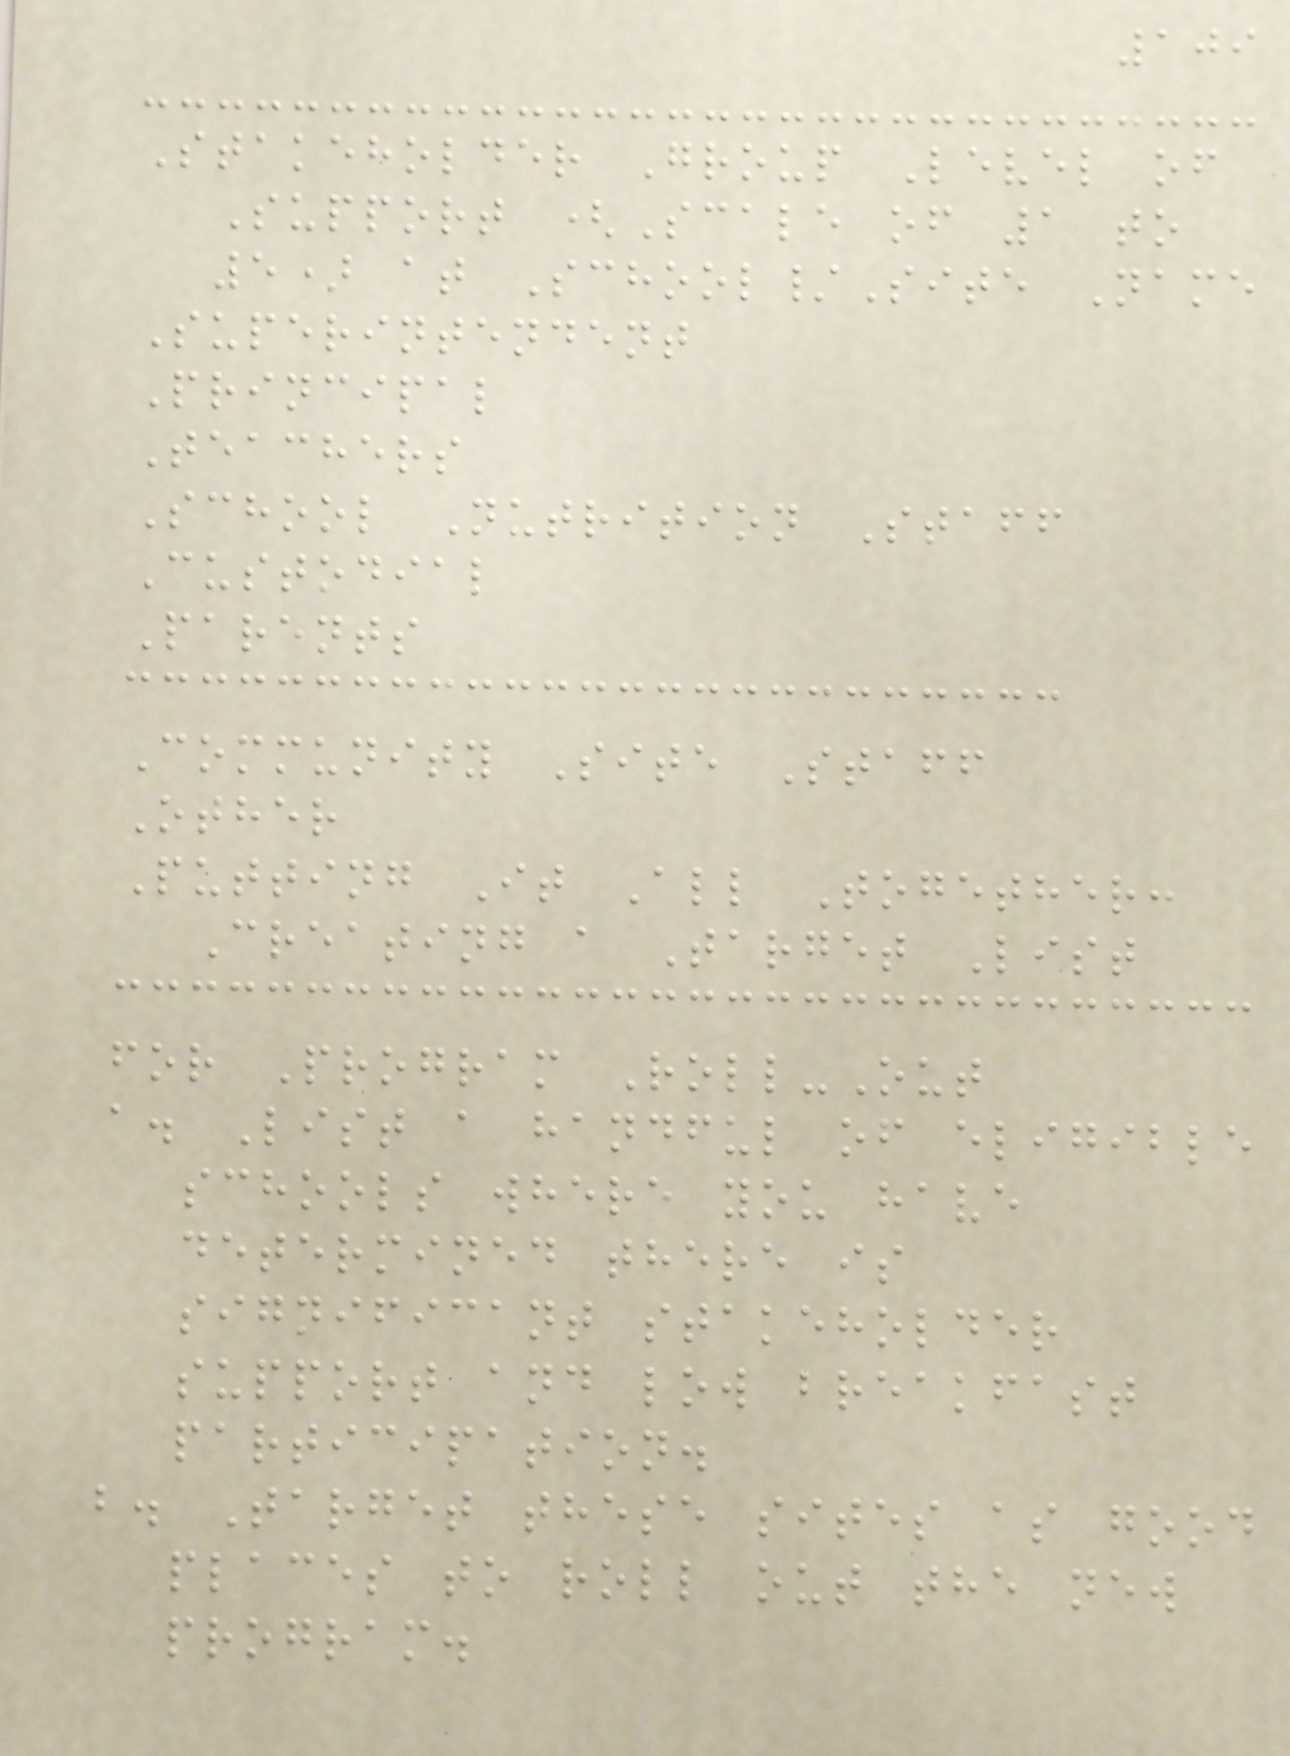109
Stakeholder Group Level of
Support (Scale of 1 to
5) at School/Site Name
Superintendent
Principal
Teachers
School Nutrition Staff
Custodial
Parents
Community Site Staff
Other
Putting It All Together:
Creating a Target List
for Program Roll-Out
a. List a handful of eligible
schools where you have
determined there is
significant stakeholder
support and low breakfast
participation.
b. Target these sites as good
places to roll out the new
program.
